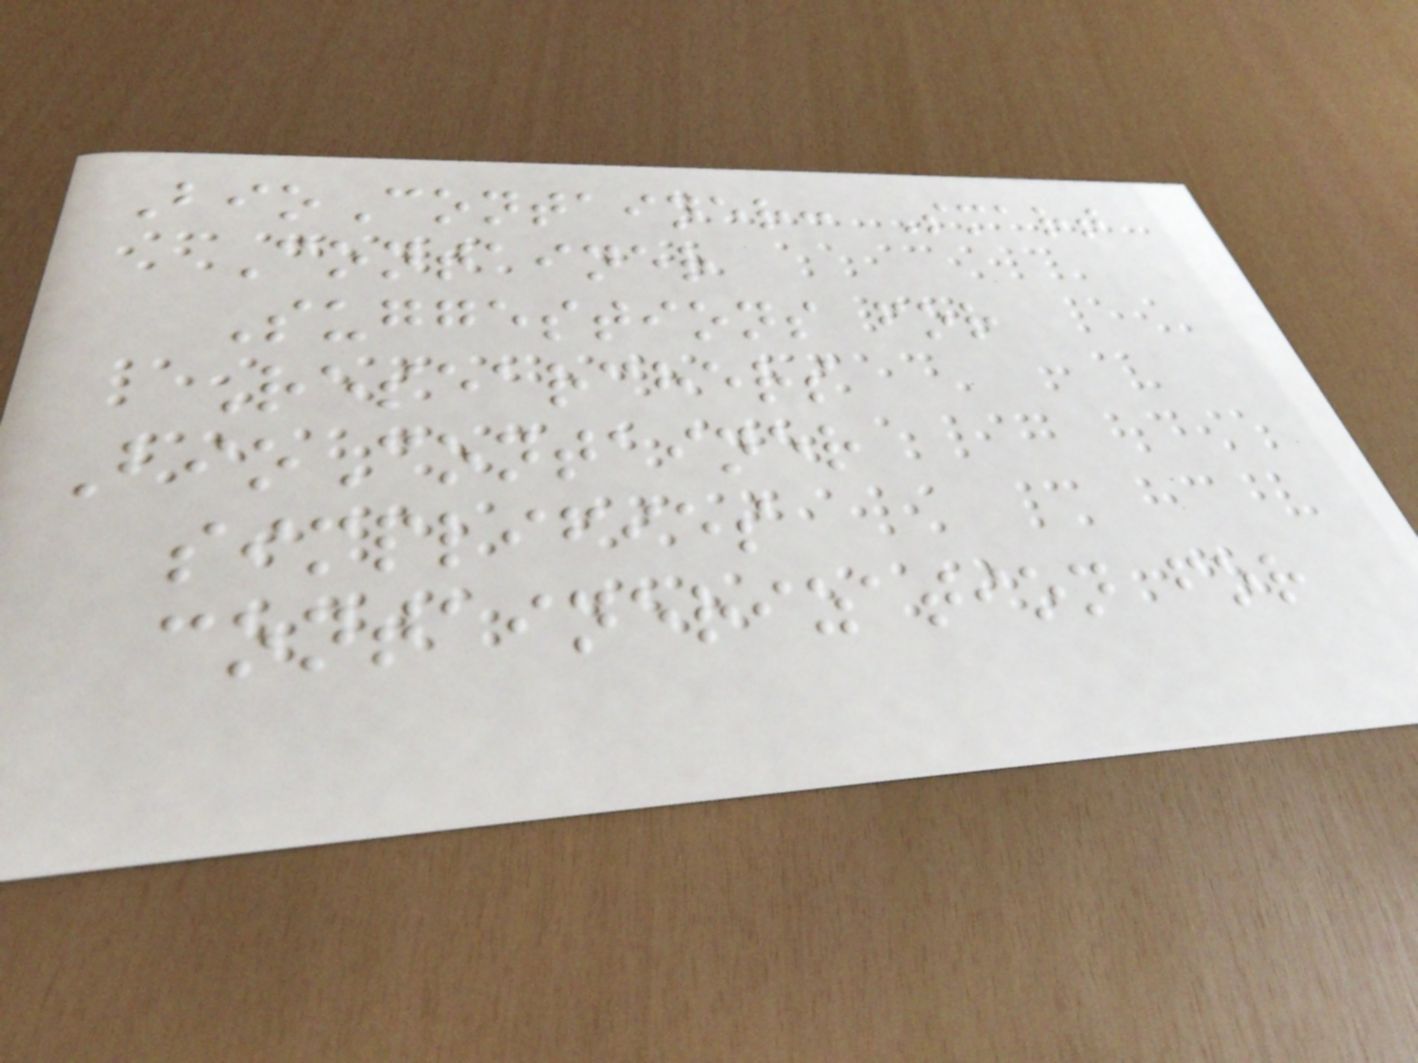BioContainer: Smart
Container
Suggestions for
Researchers
BioContainer
simplifies
containerization for
